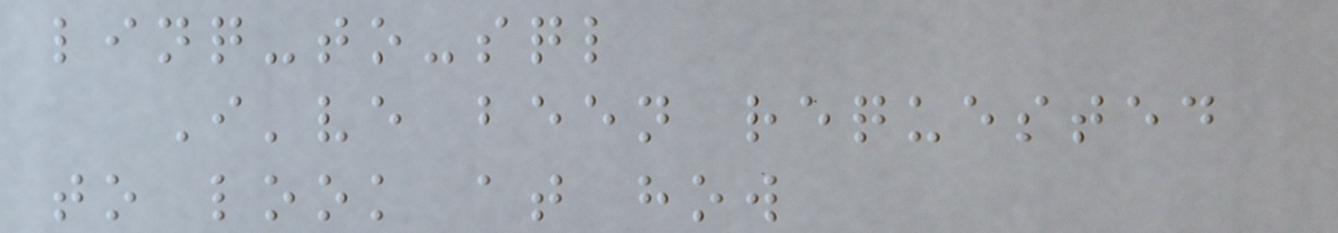linq-to-sql
I've been requested
to look at how
